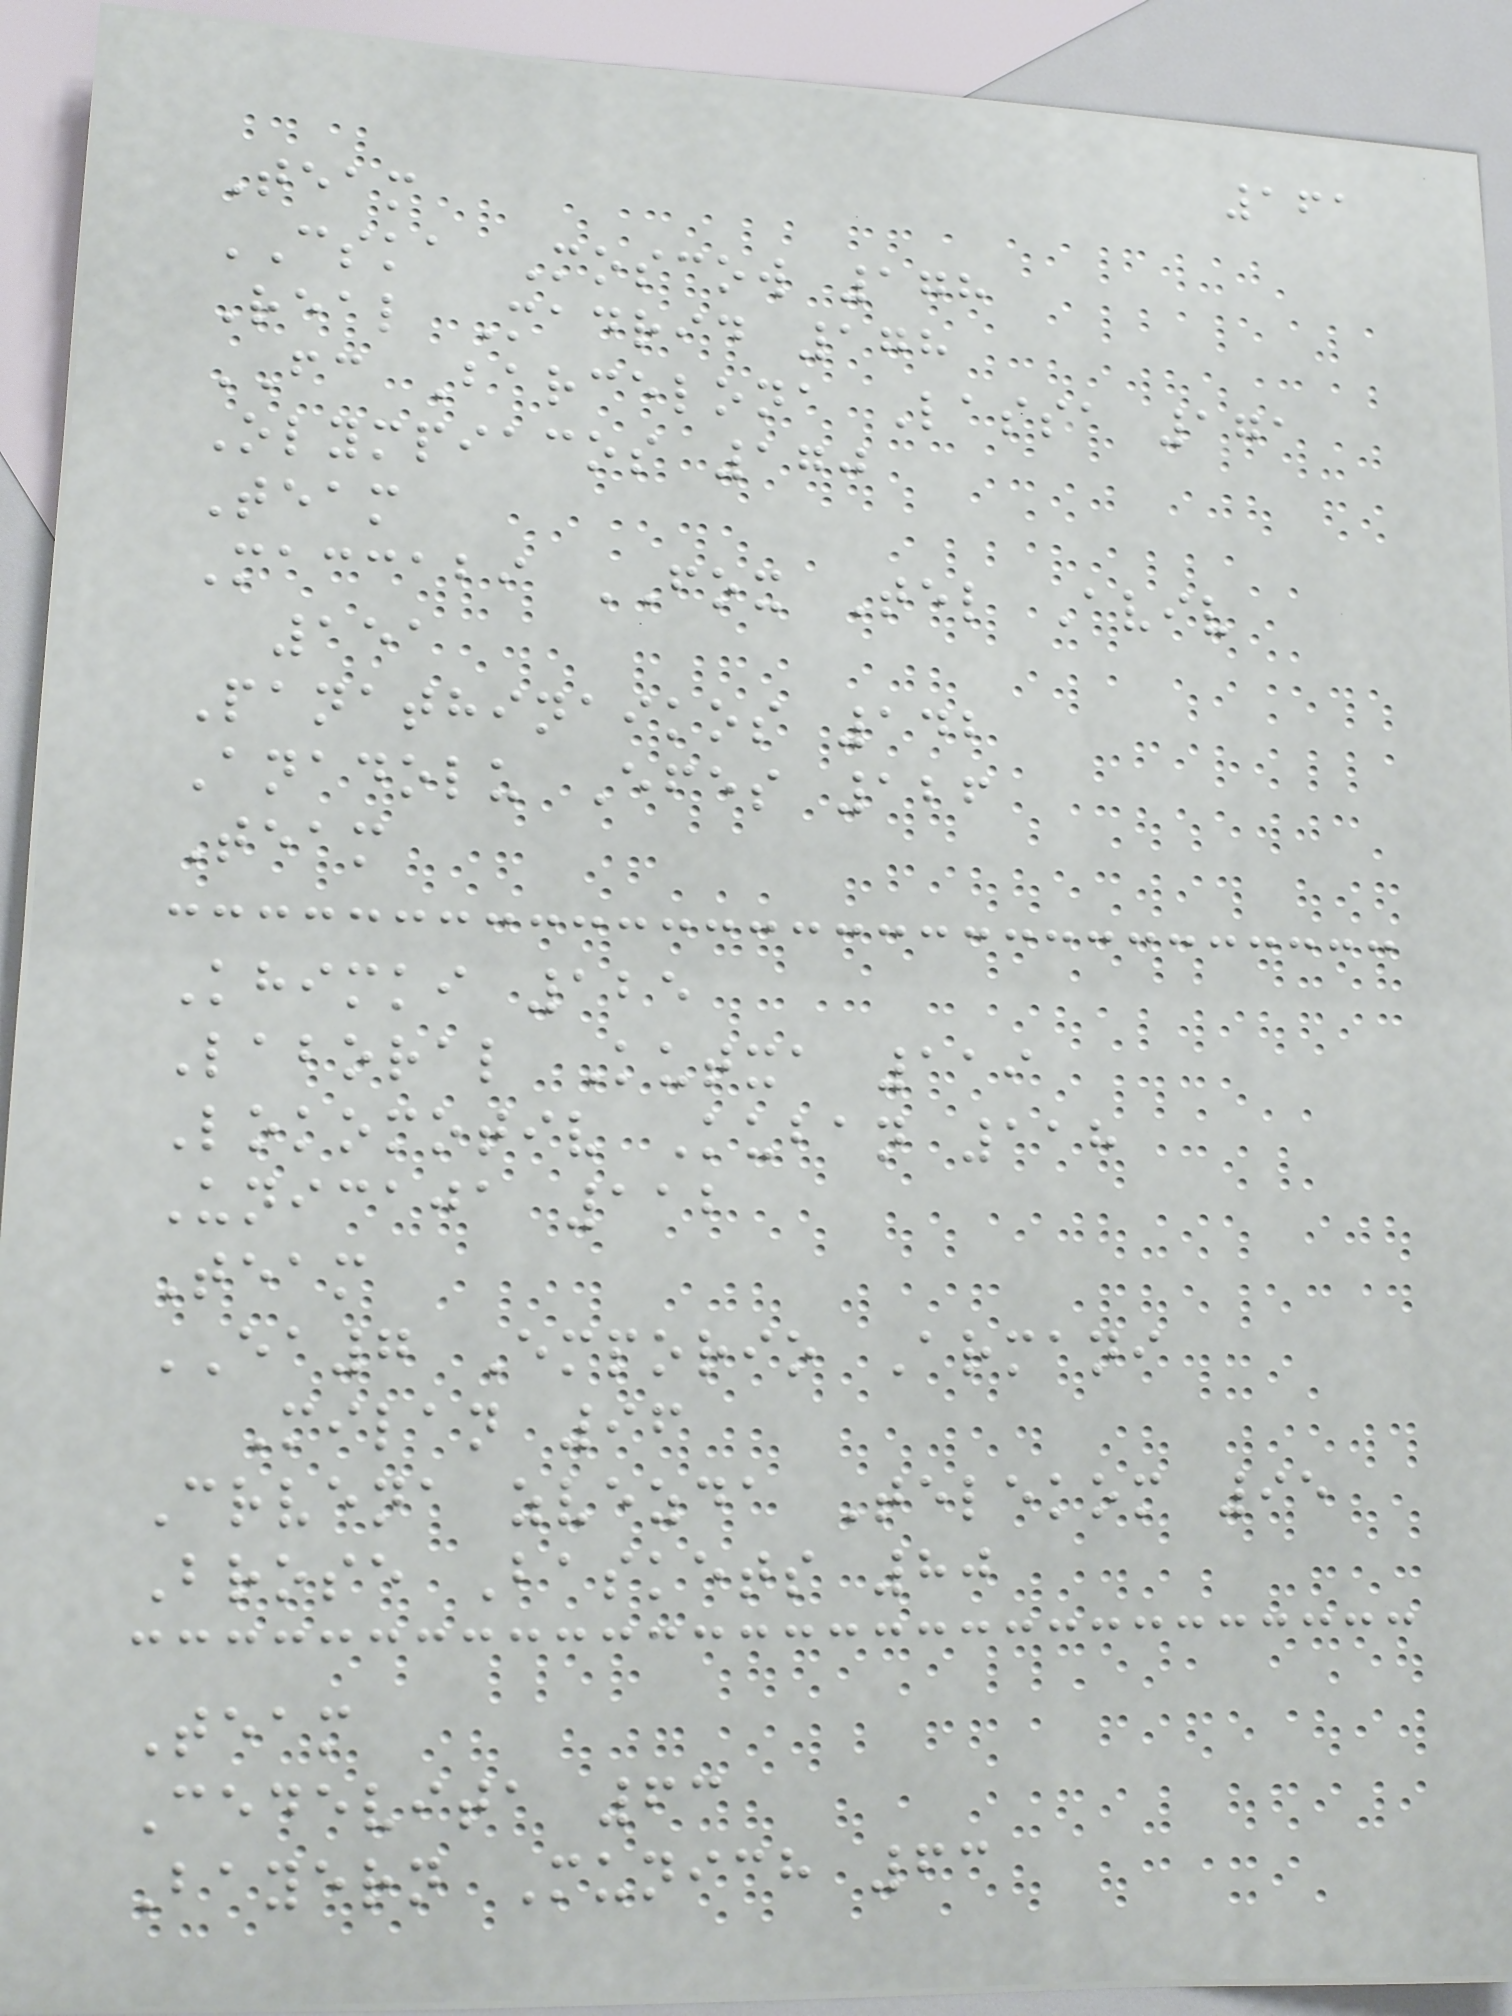161
Team
CSKA Moscow 178
Real Madrid 178
FC Barcelona Lassa 171
Olympiacos 170
Team
Maccabi FOX Tel Aviv
151
Panathinaikos 142
Anadolu Efes 126
Team
Khimki 125
Laboral Kutxa 119
Lokomotiv Kuban 118
Unicaja 112
Team
EA7 Emporio Armani
Milan 96
Crvena zvezda Telekom 95
Brose Baskets 80
Team
Cedevita 63
Bayern Munich 63
